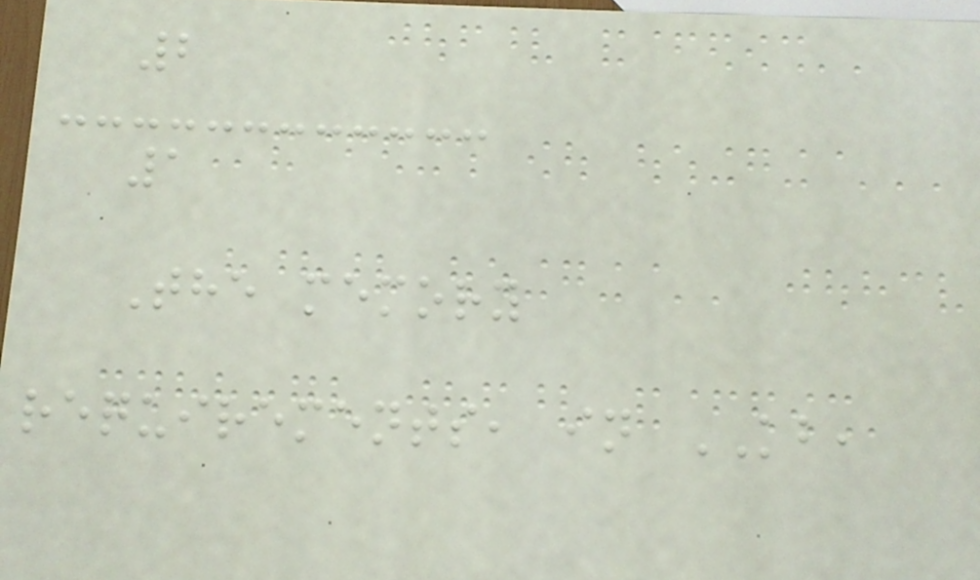2
1
The memory
requirements, in KB,
